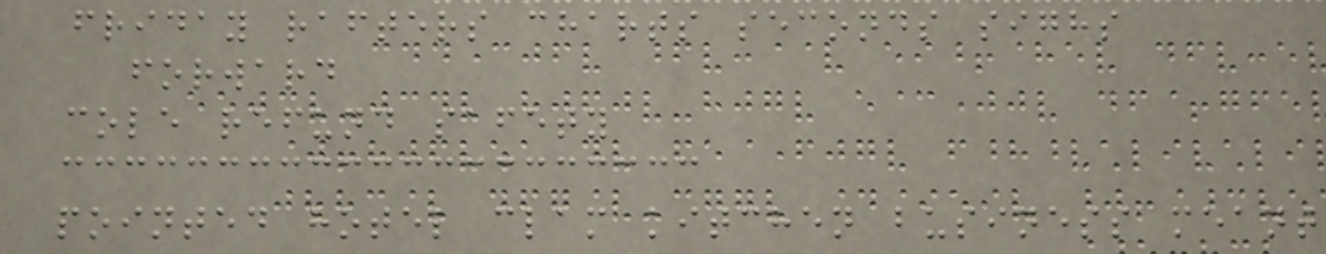friday rafters charts seconds sighs
forward
cole refund safety
pointed hotel clam kitchen business meant
